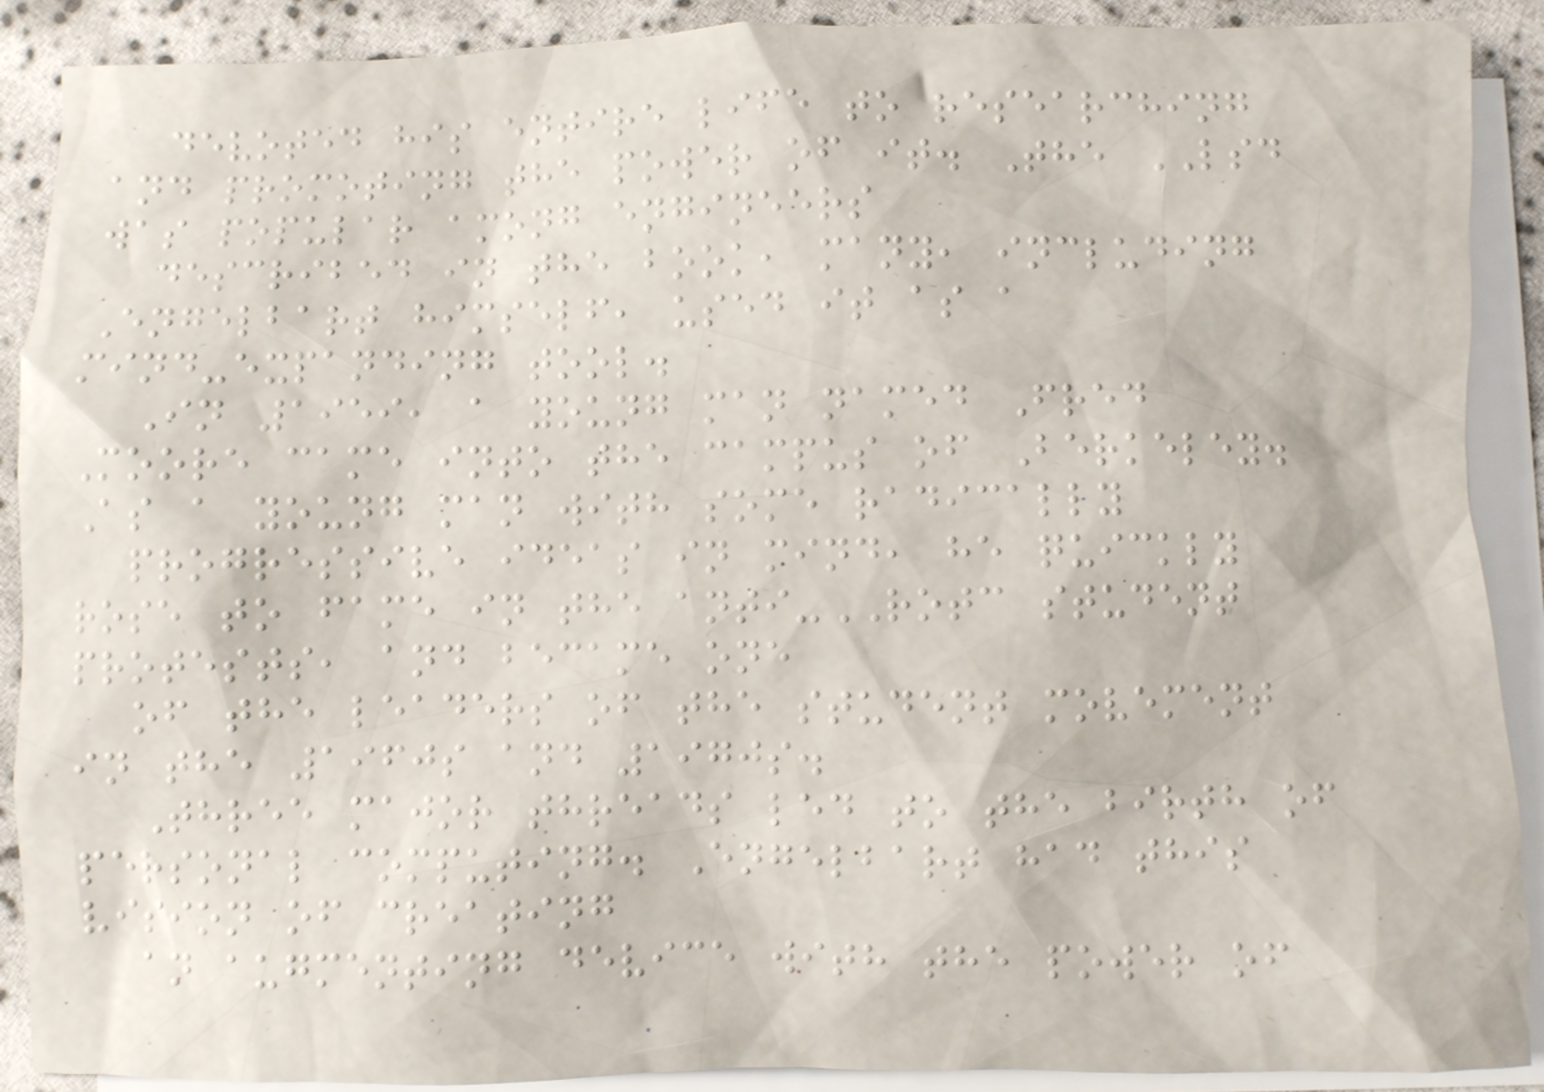devoted his entire life to researching
and promoting the power of it. The LSD
was popular among engineers
described in the book, many, including
Engelbart himself, used it as a
mind-expanding tool.
In 1959, a young man named Fred
Moore came into the campus of Berkeley.
As a young man with some radically
progressive ideas in mind, he quickly
rose to fame in the anti-ROTC student
protests, and became one
of the leaders of the student movement
in the 1960s and 1970s.
Three major threads led to the birth of
personal computing. Engelbart had this
vision of creating
an augmenting device with the power of
